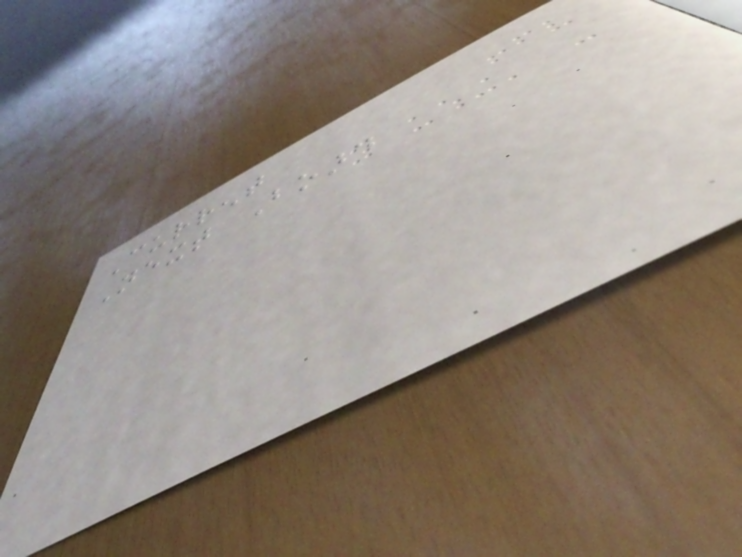Current
Next Board
